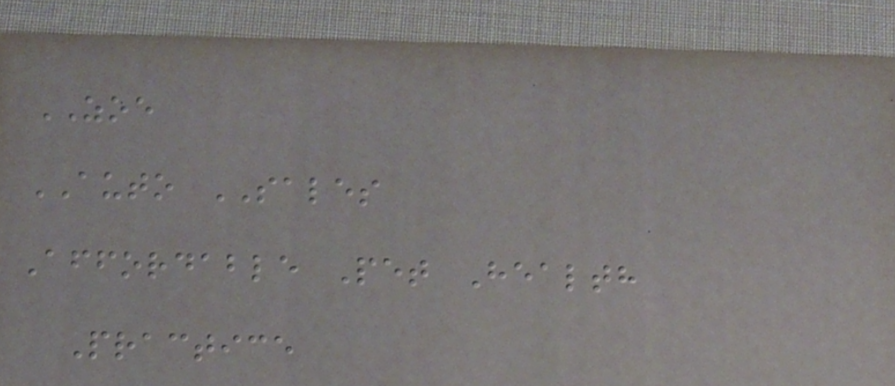ZOE
AUTO SALES
Affordable Pet Health
Practice
